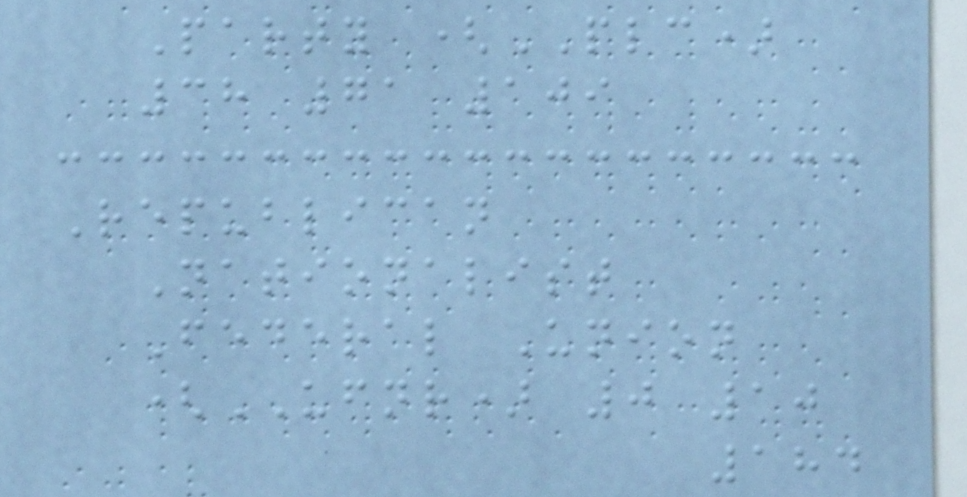Party (PLC)
38 71 109
Republican
Nationalist
Federal Union
(UFNR) 0 10
184
